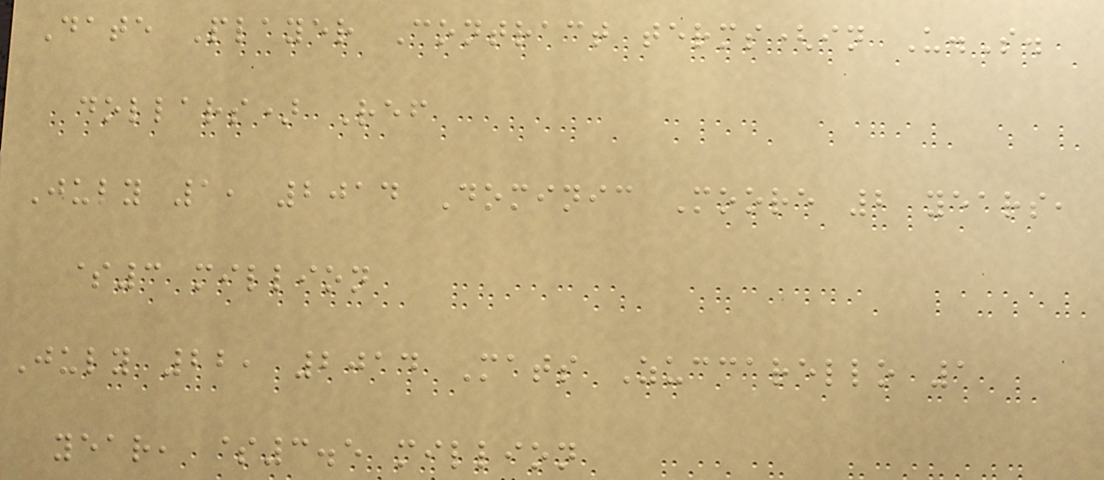Date Player Contract terms(in U.S.
dollars) Ref
July 1, 2014 Dominic Moore 2 years,
$3 million
July 22, 2014 Mats Zuccarello 1
year, $3.5 million
